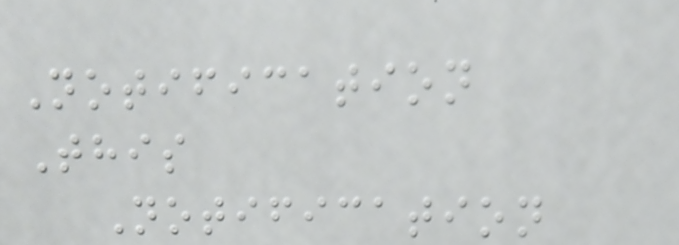Notification
This
Notification
